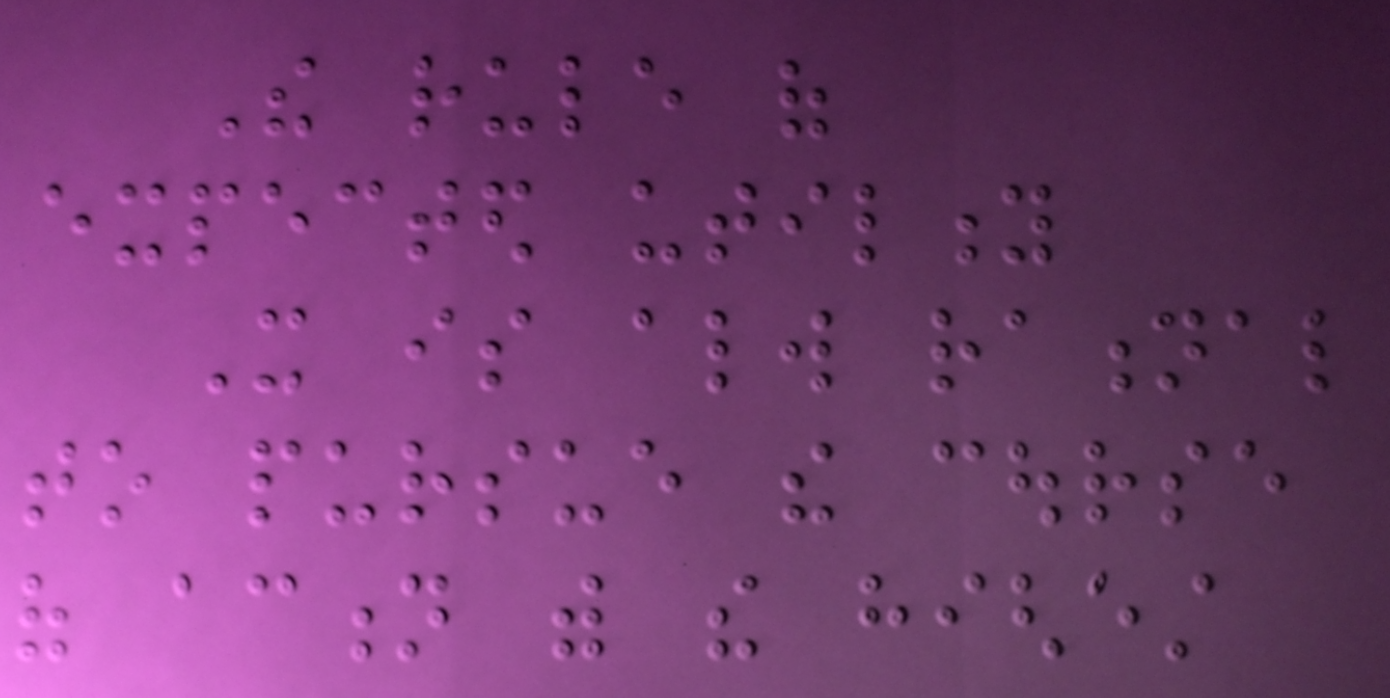The rule of
expected utility
It is always rational
to pursue the course
of action with the highest
